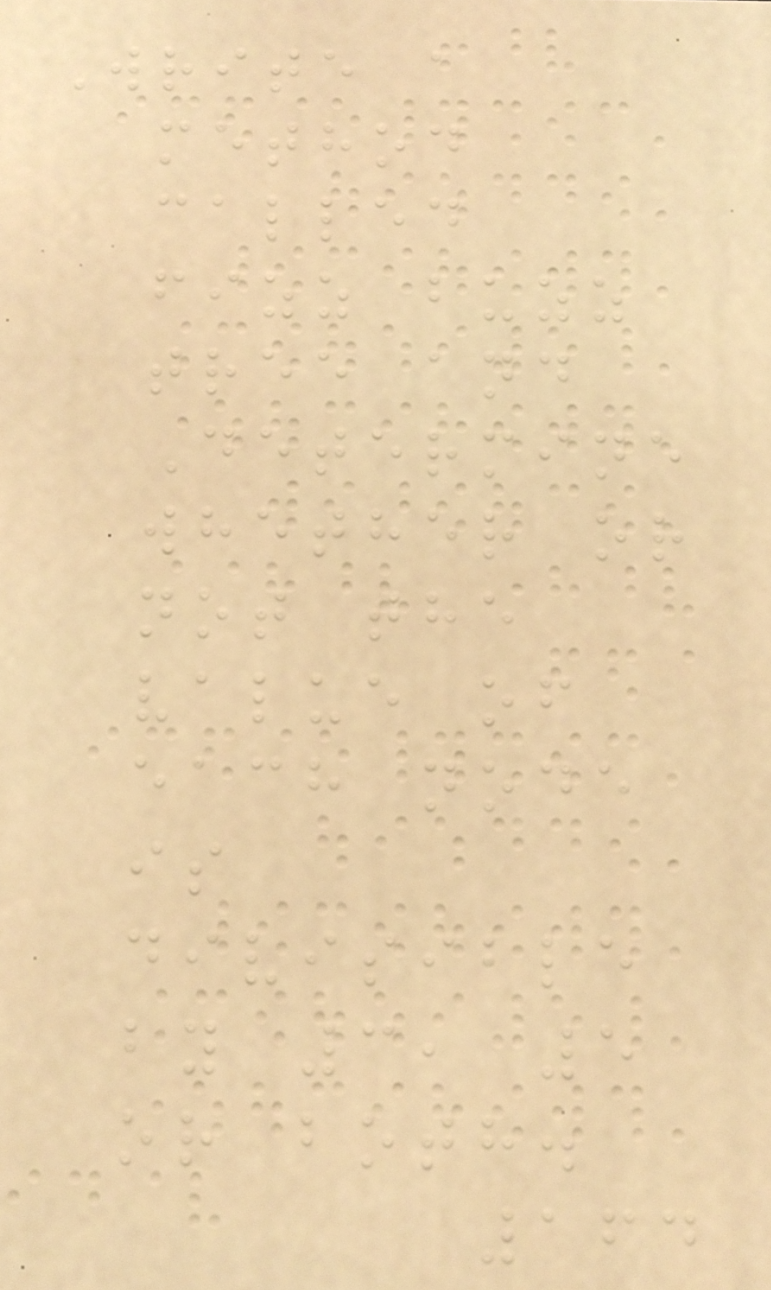Write a
method
called
fizz buzz
tree and
Determine
whether or
not the
value of
each node
is
divisible
by 3, 5
or both.
164
